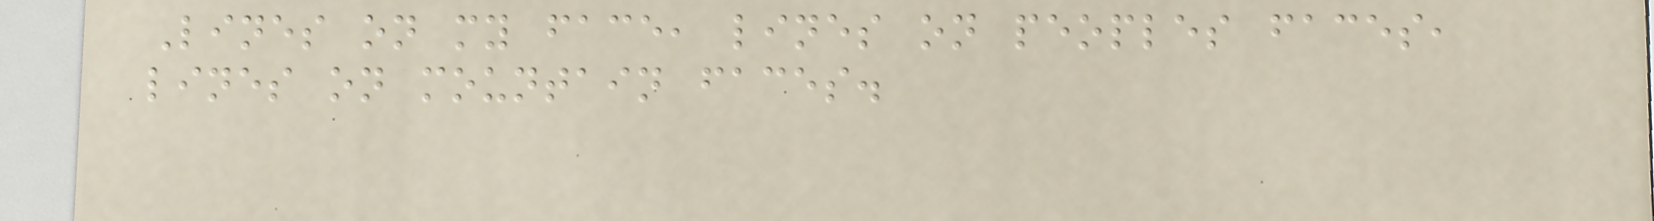Lines on my face, lines on peoples faces,
lines on mountain faces.
